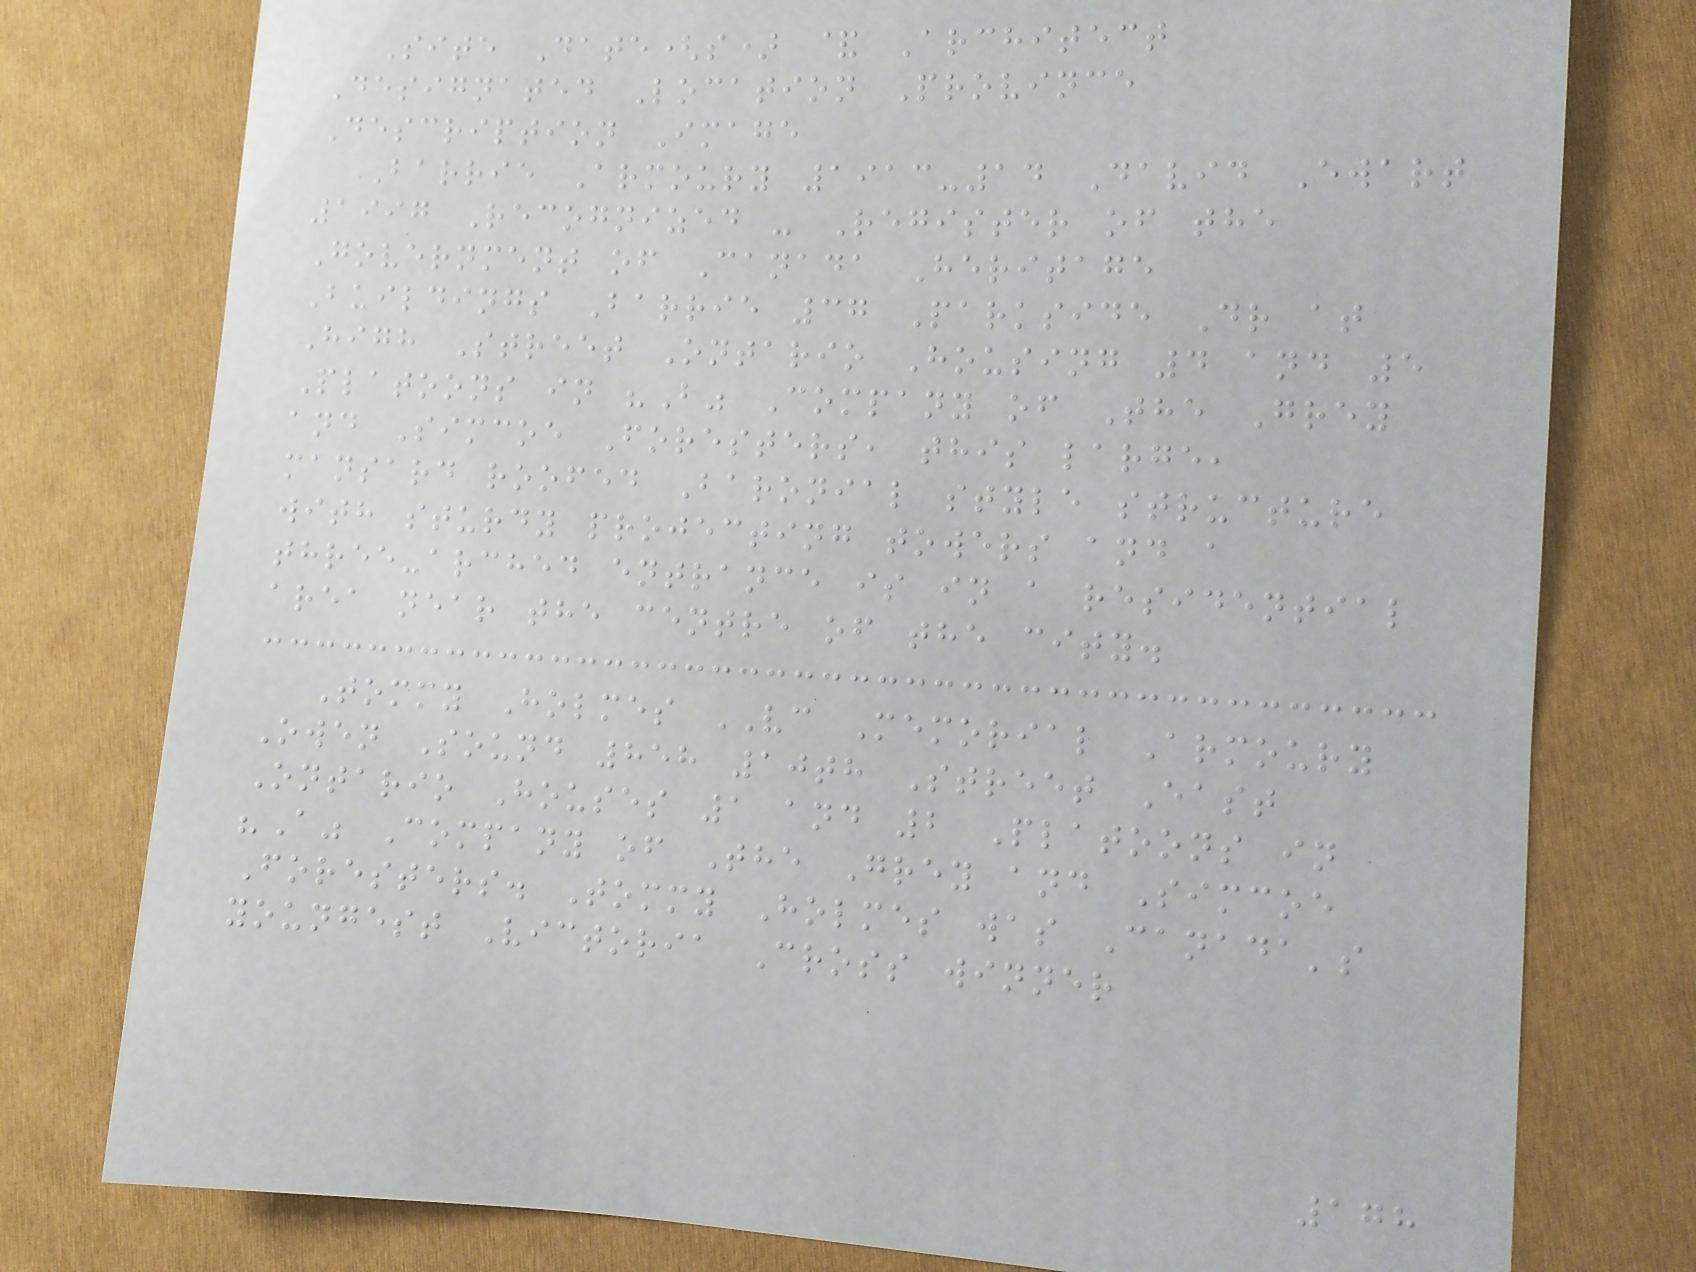Site Date(s) & Architect
Designated Location Province
Description Image
Barrie Armoury 1913-14 David Ewart
1997 Recognized - Register of the
Government of Canada Heritage
Buildings Barrie 37 Parkside Dr at
High Street Ontario Housing 4 and 5
Platoons in "B" Company of The Grey
and Simcoe Foresters, this large,
mansard roofed Baronial style structure
with sturdy projecting towers and a
three-arched entrance is in a residential
area near the centre of the city.
Tommy Holmes VC Memorial Armoury
Owen Sound 858 10th Street East
Ontario Houses 1 and 2 Platoons in
"A" Company of The Grey and Simcoe
Foresters. Tommy Holmes was Canada's
youngest Victoria Cross winner
178
